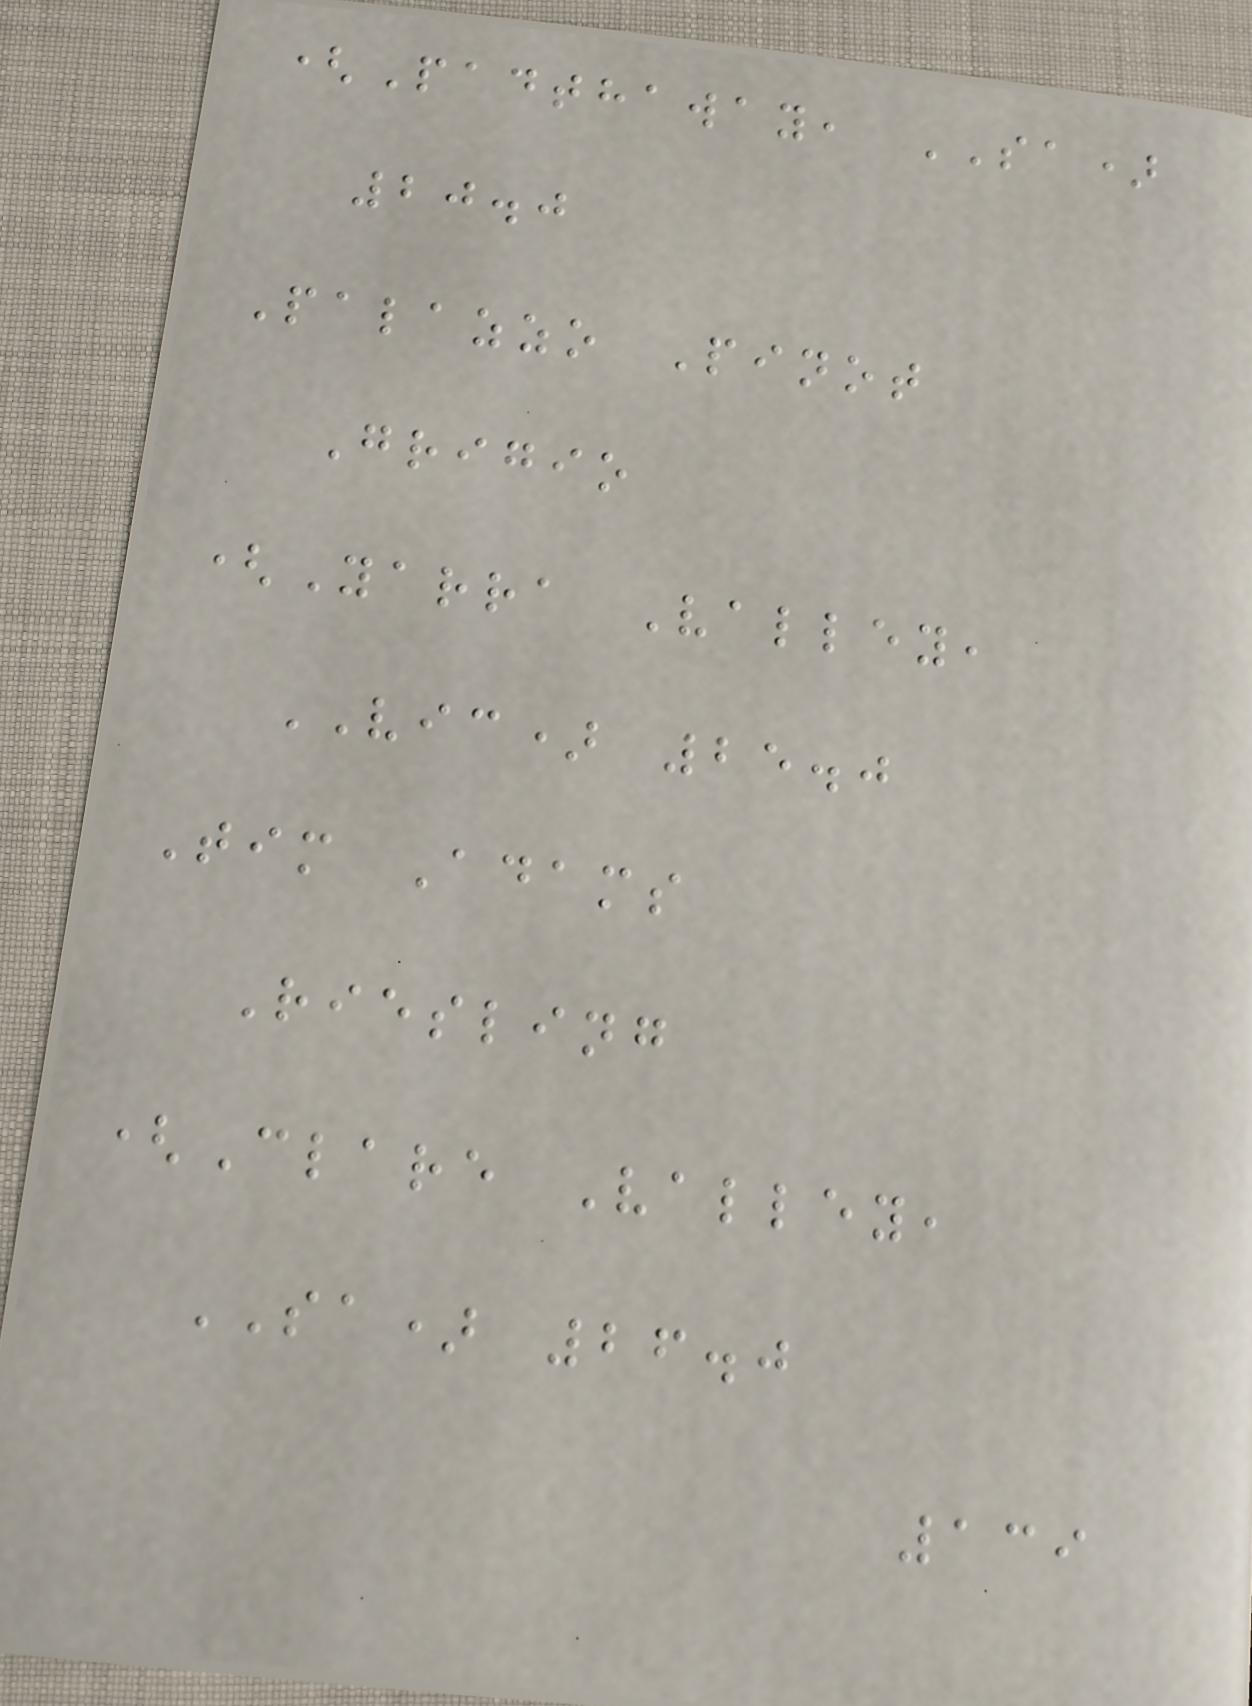(Padthaway, SA)
20.0
Palazzo Pinot
Grigio
(Yarra Valley,
VIC) 25.0
Tim Adams
Riesling
(Clare Valley,
SA) 26.0
139
